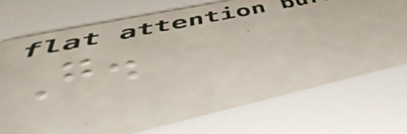G.
